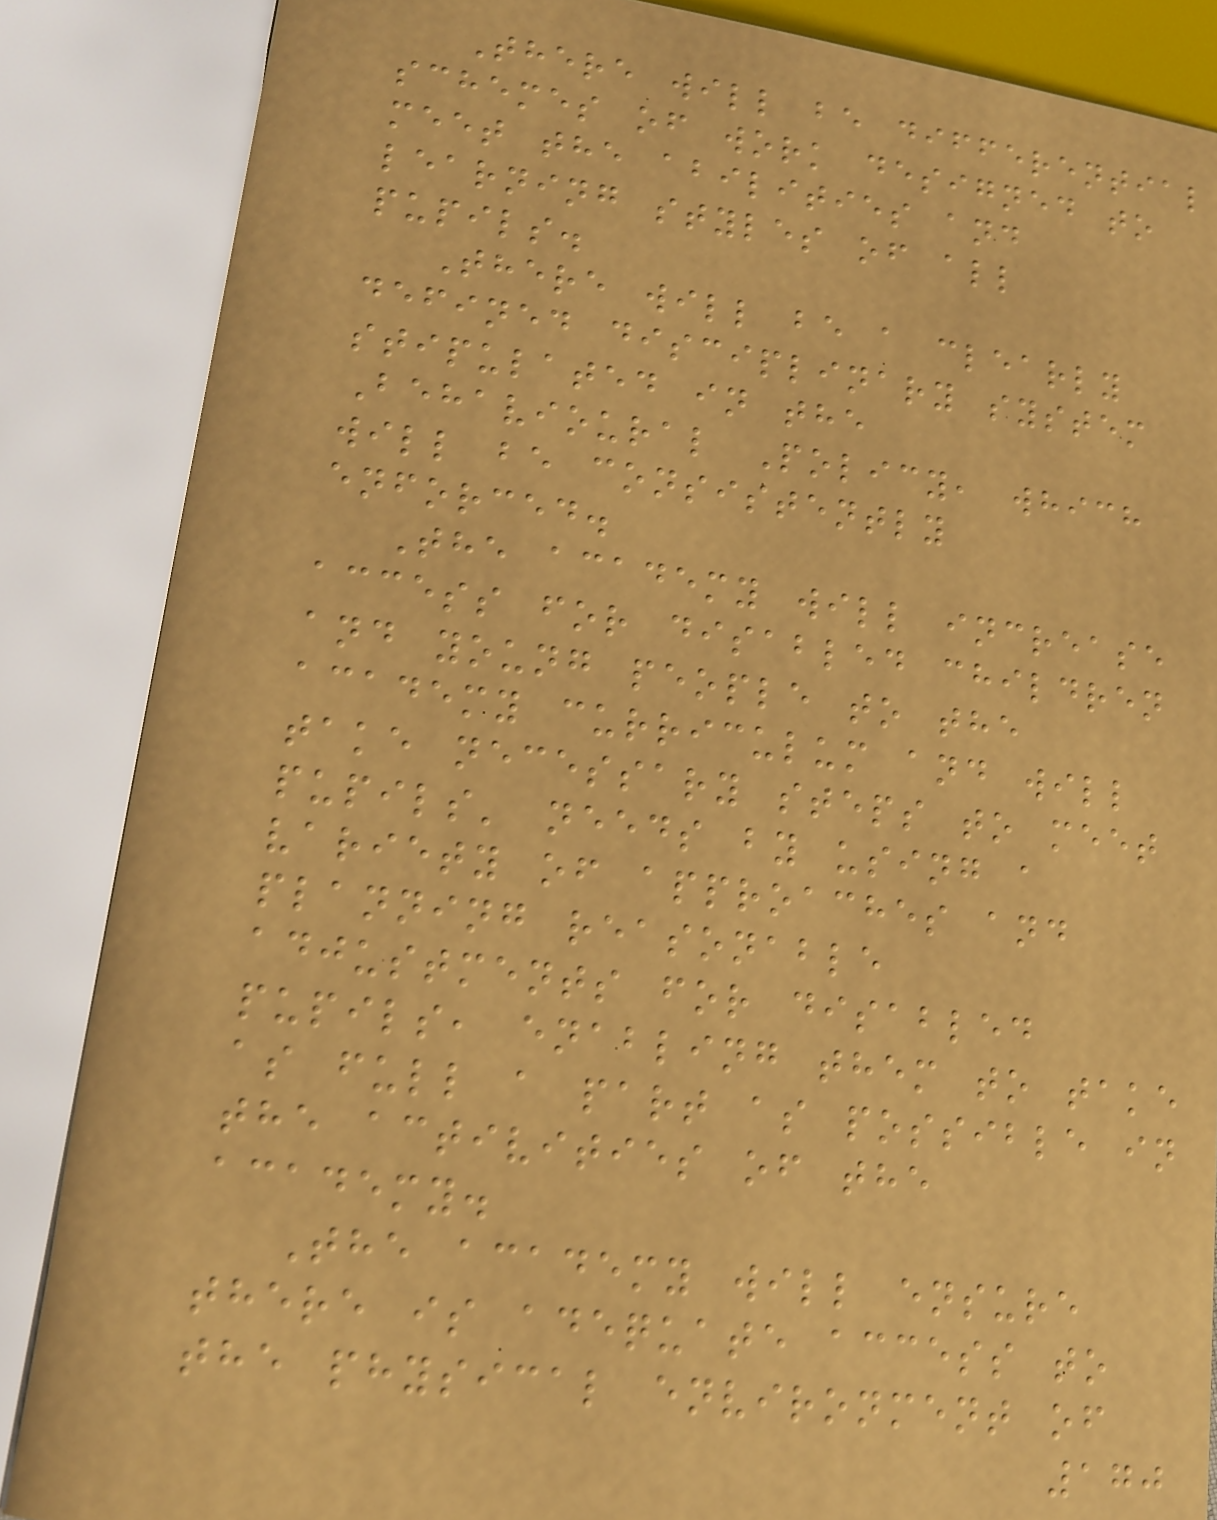There will be differential
schemes of work designed to
meet the abilities and
learning styles of all
pupils.
There will be a clearly
defined disciplinary system
stipulated in the
Behavioural Policy, which
will be consistently
enforced.
The academy will increase
access for disabled children
and young people to the
academy curriculum and will
take necessary steps to meet
pupils' needs by using a
variety of approaches and
planning reasonable
adjustments for disabled
pupils, enabling them to take
as full a part as possible in
the activities of the
academy.
The academy will ensure
there is adequate access to
the physical environment of
170
